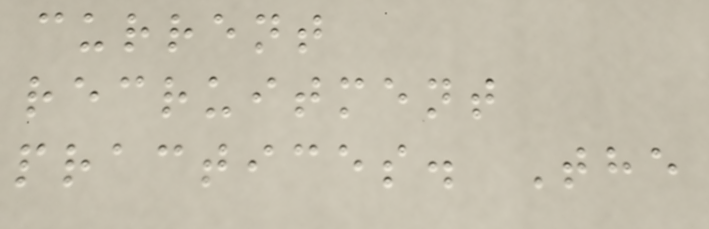current
recruitment
practices. The
